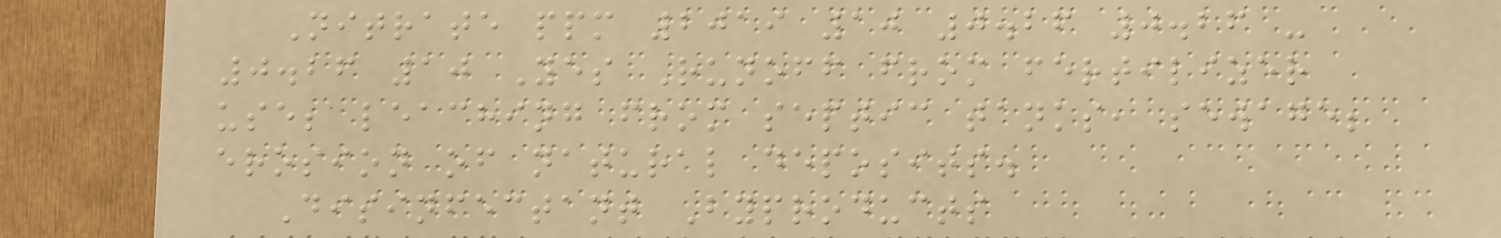Nitrate ppm 2019 10 0.26 0.26 -
0.26 10 Yes Runoff from fertilizer
use; leaching from septic tanks, sewage;
erosion of natural deposits.
Disinfectant Byproducts
